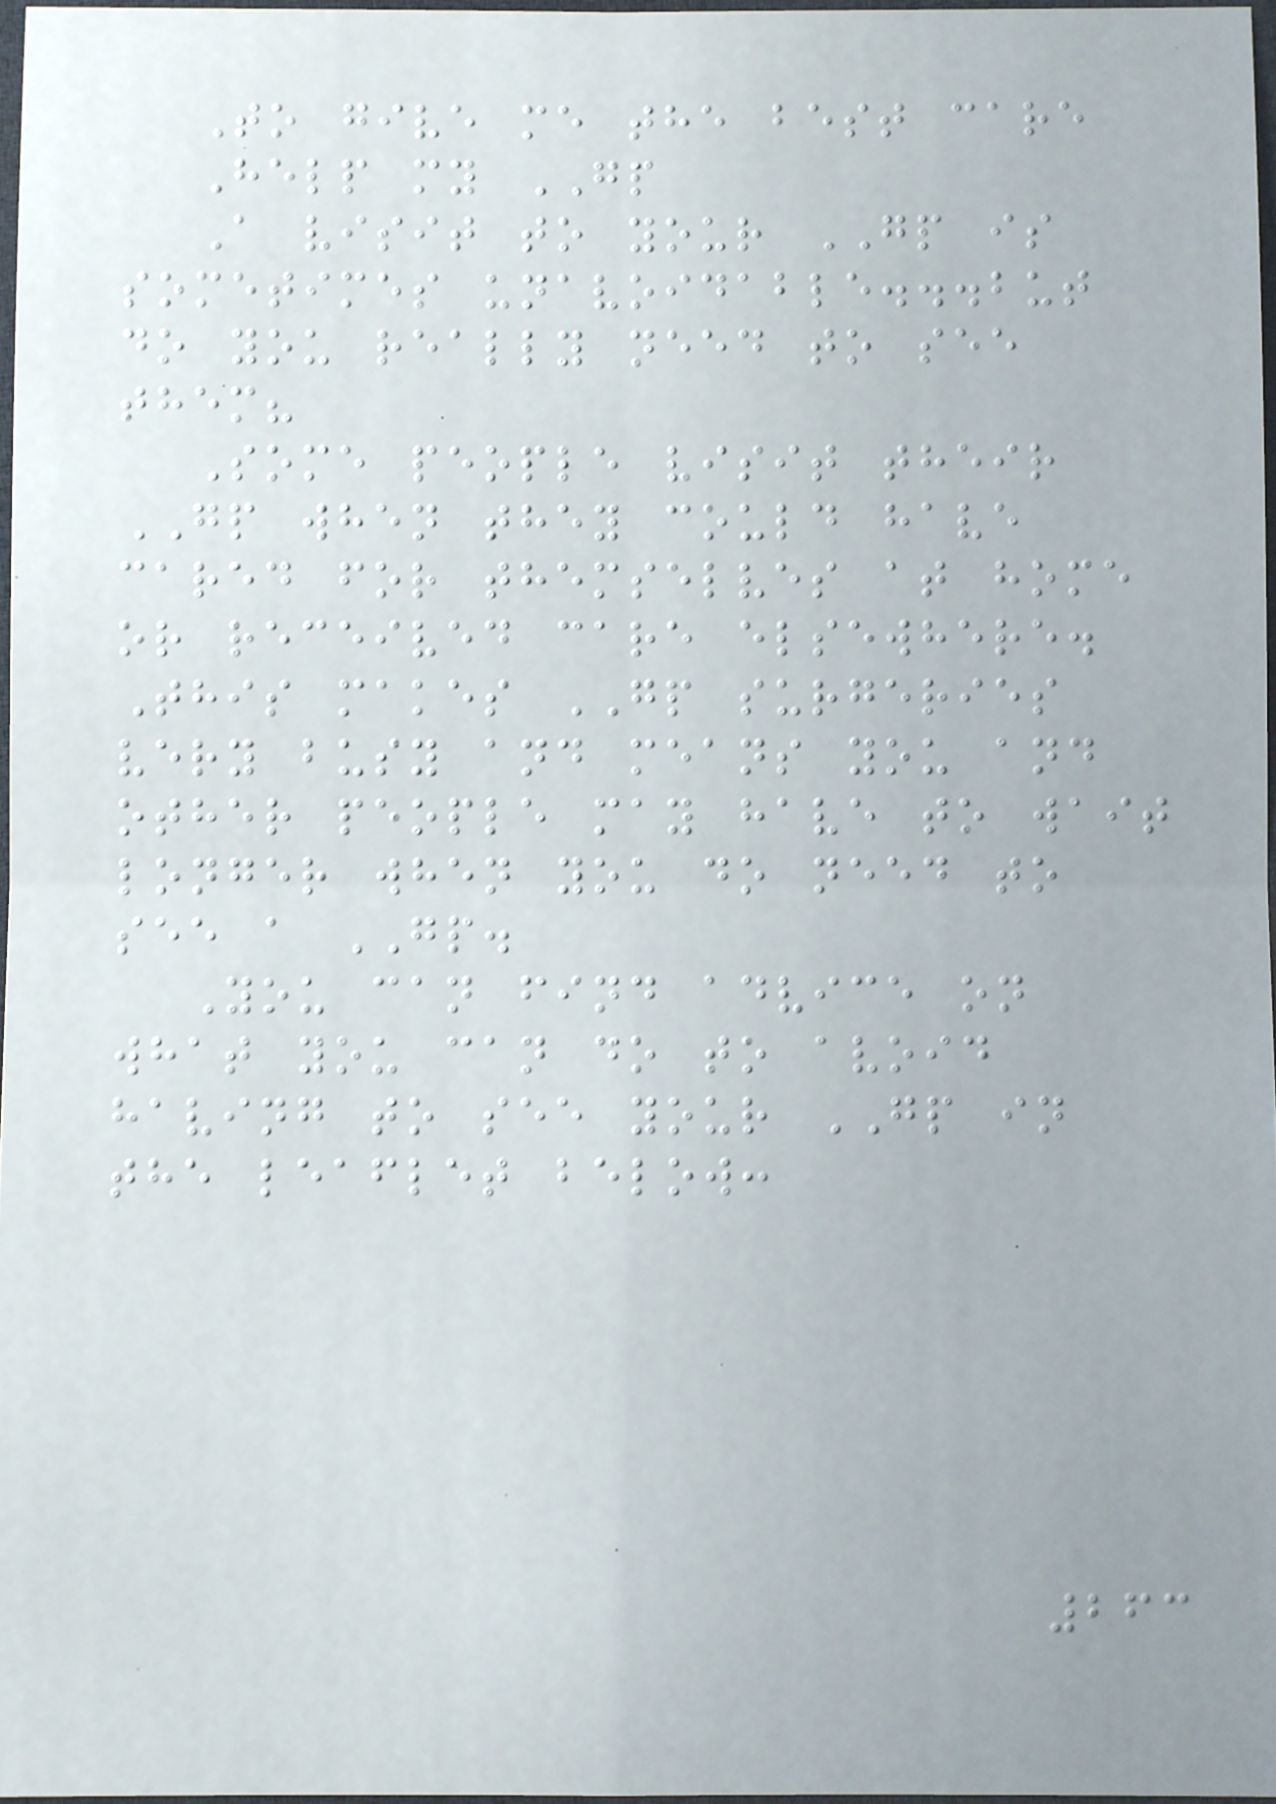To give me the best care
Help my GP
A visit to your GP is
sometimes unavoidable...but
do you really need to see
them?
Some people visit their
GP when they could have
cared for themselves at home
or received care elsewhere.
This makes GP surgeries
very busy and means you and
other people may have to wait
longer when you do need to
see a GP.
You can find advice on
what you can do to avoid
having to see your GP in
the leaflet below:
263
